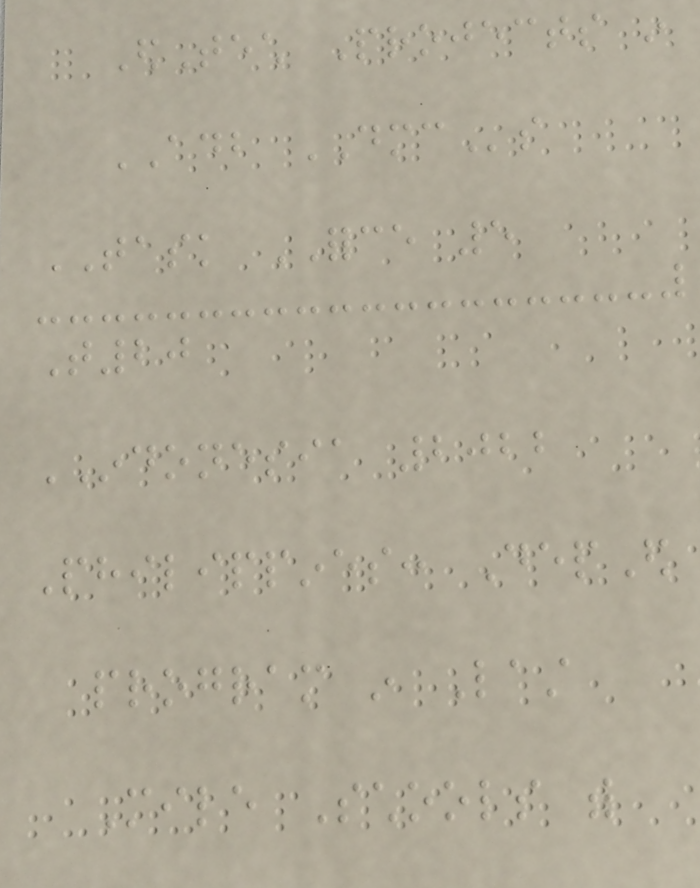EdTech Projects in
ADB DMCs
TASK FORCE 5
T20
INDONESIA 2022
Philippines: DepEd
program in Last
Mile Schools with
